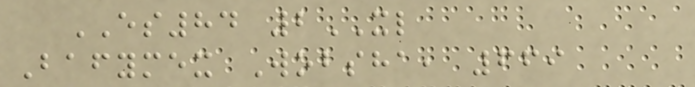ES84 2XL
Bafymex Wobsha, 669
